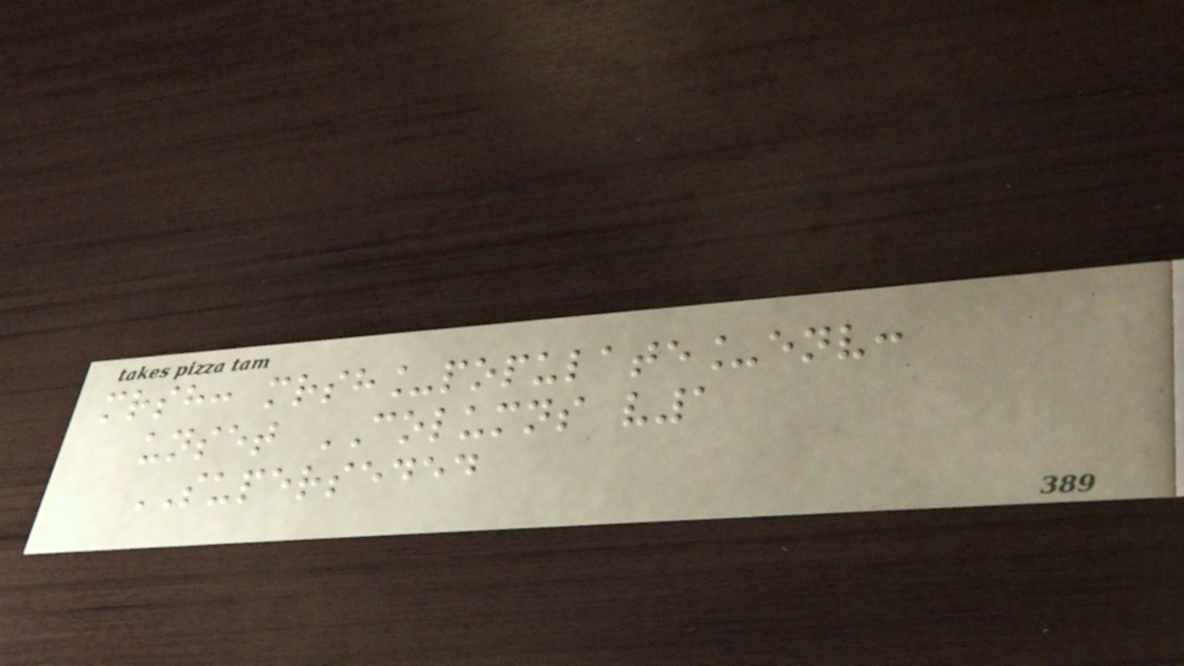mrsh: mrsh_populate_env:
unset COLUMNS v1
SUPERSEDED
